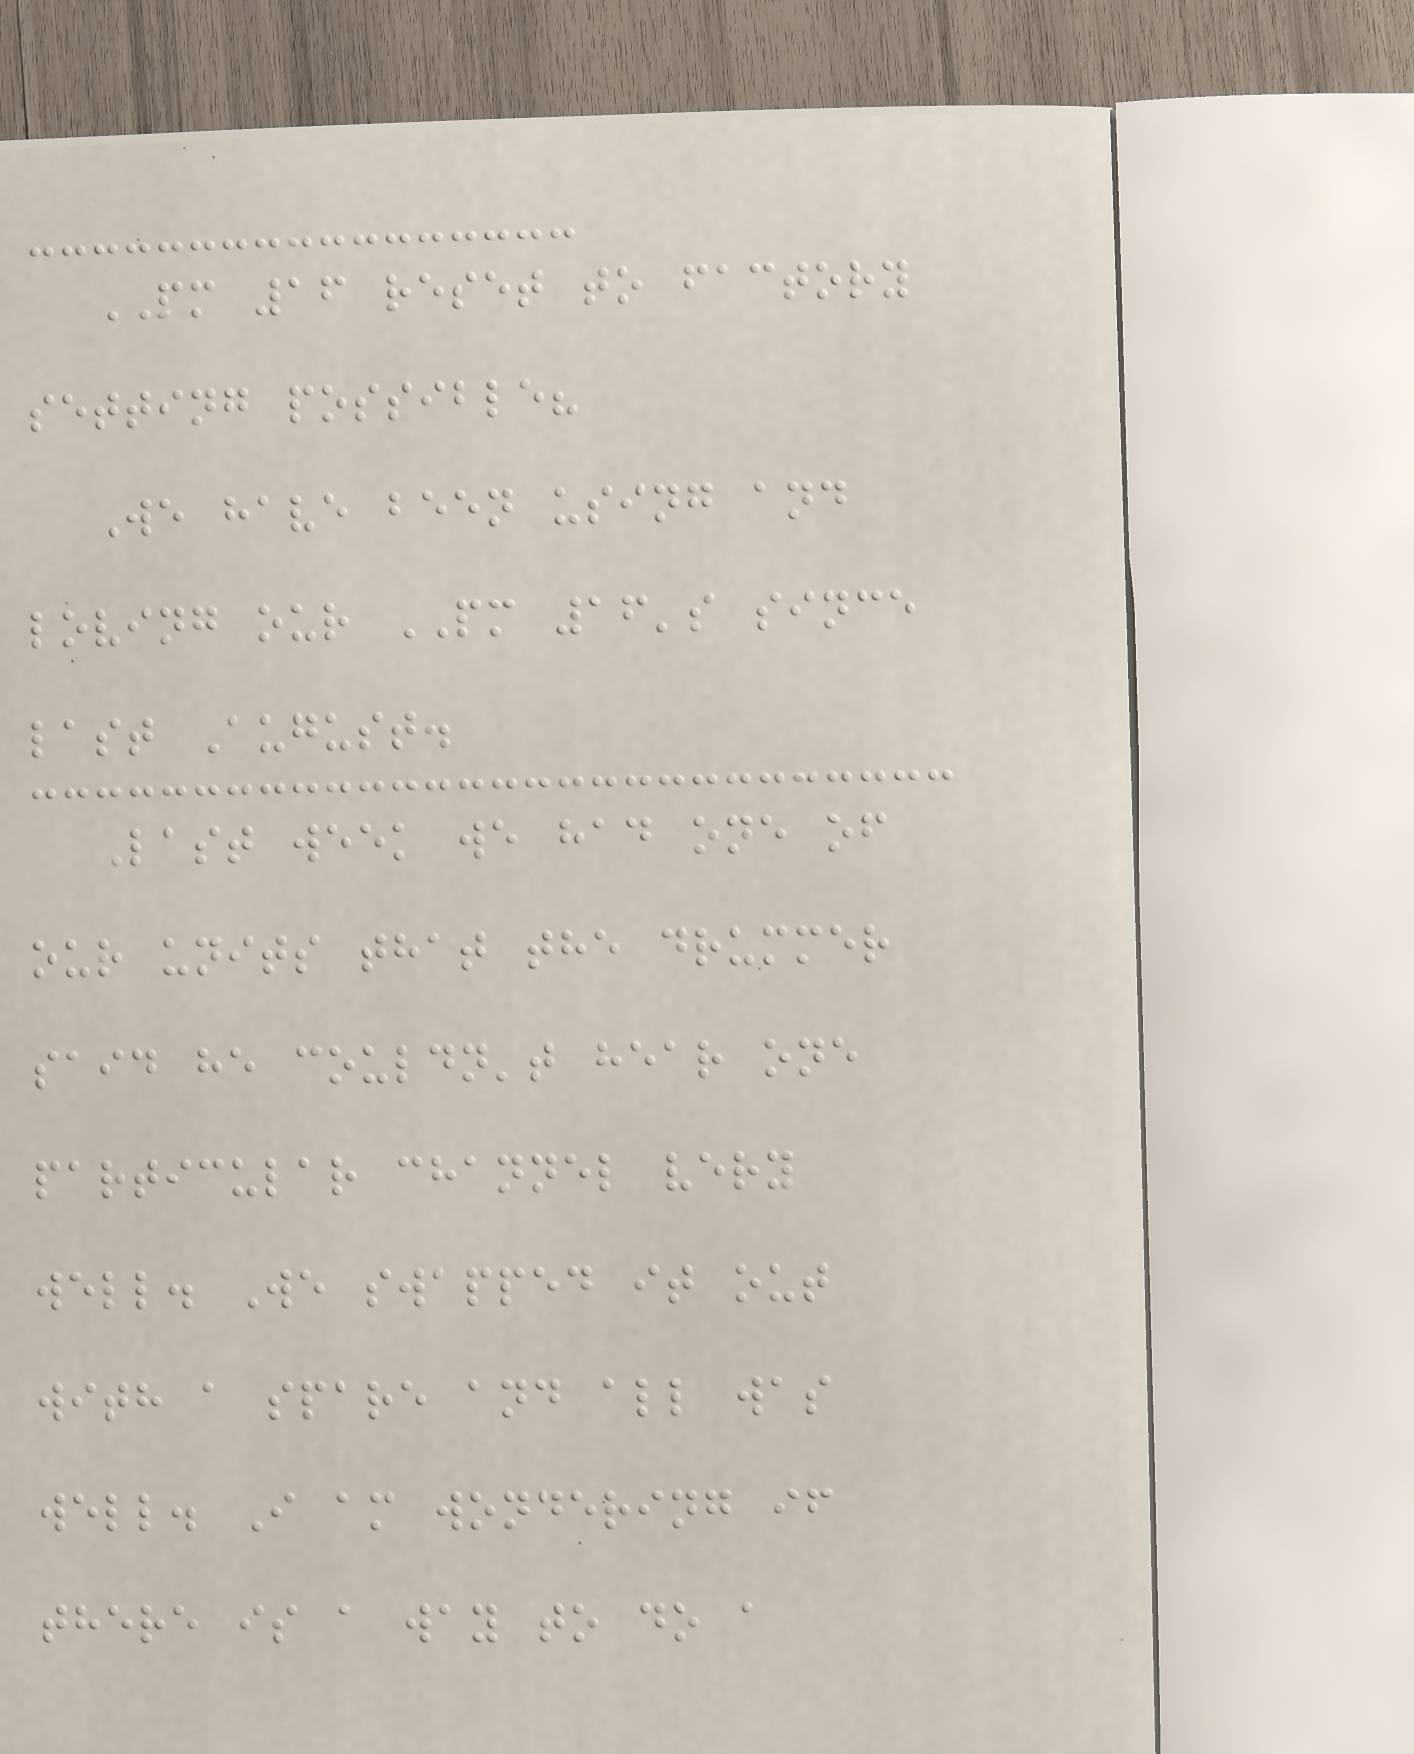PM 16 reset to factory
setting possible?
We have been using and
loving our PM 16's since
last August.
Last week we had one of
our units that the drummer
said he couldn't hear one
particular channel very
well. We swapped it out
with a spare and all was
well. I am wondering if
there is a way to do a
